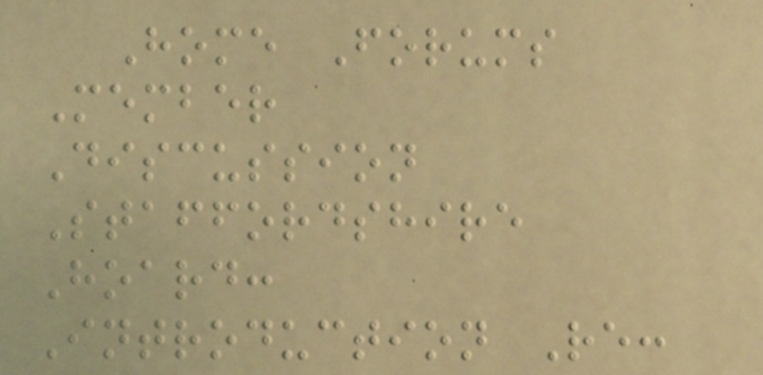Home Forums
Member
Discussion
Staffordshire
Hoard:
Introduction Re:
